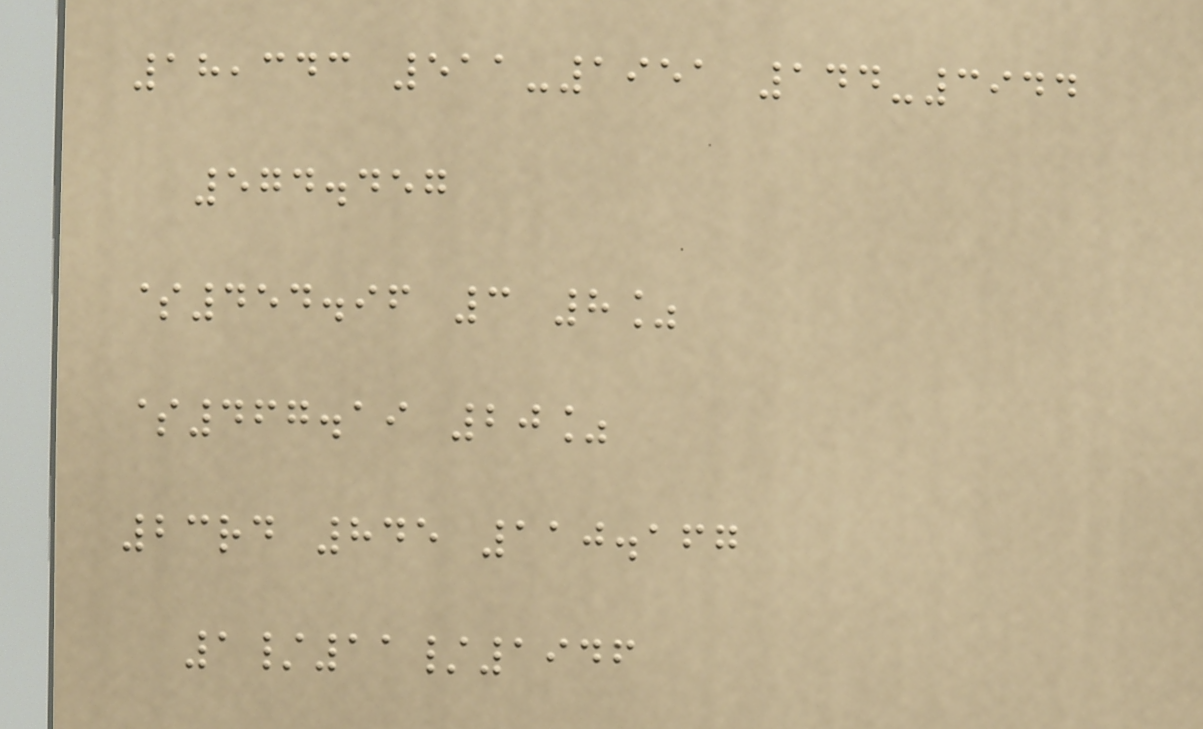18,343 511-1951 144-3944
574.457
$454.96 3 8%
$467.19 20%
23rd 845 110.167
1/11/1946
